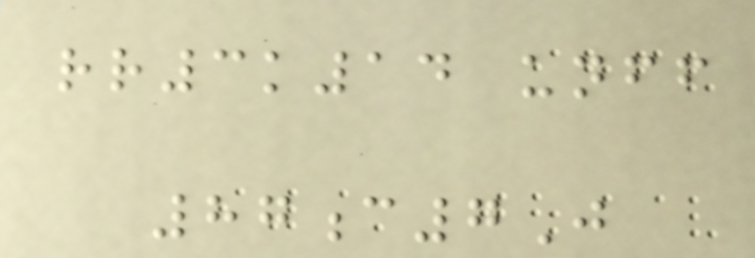rr3k14 unff
87c7J
